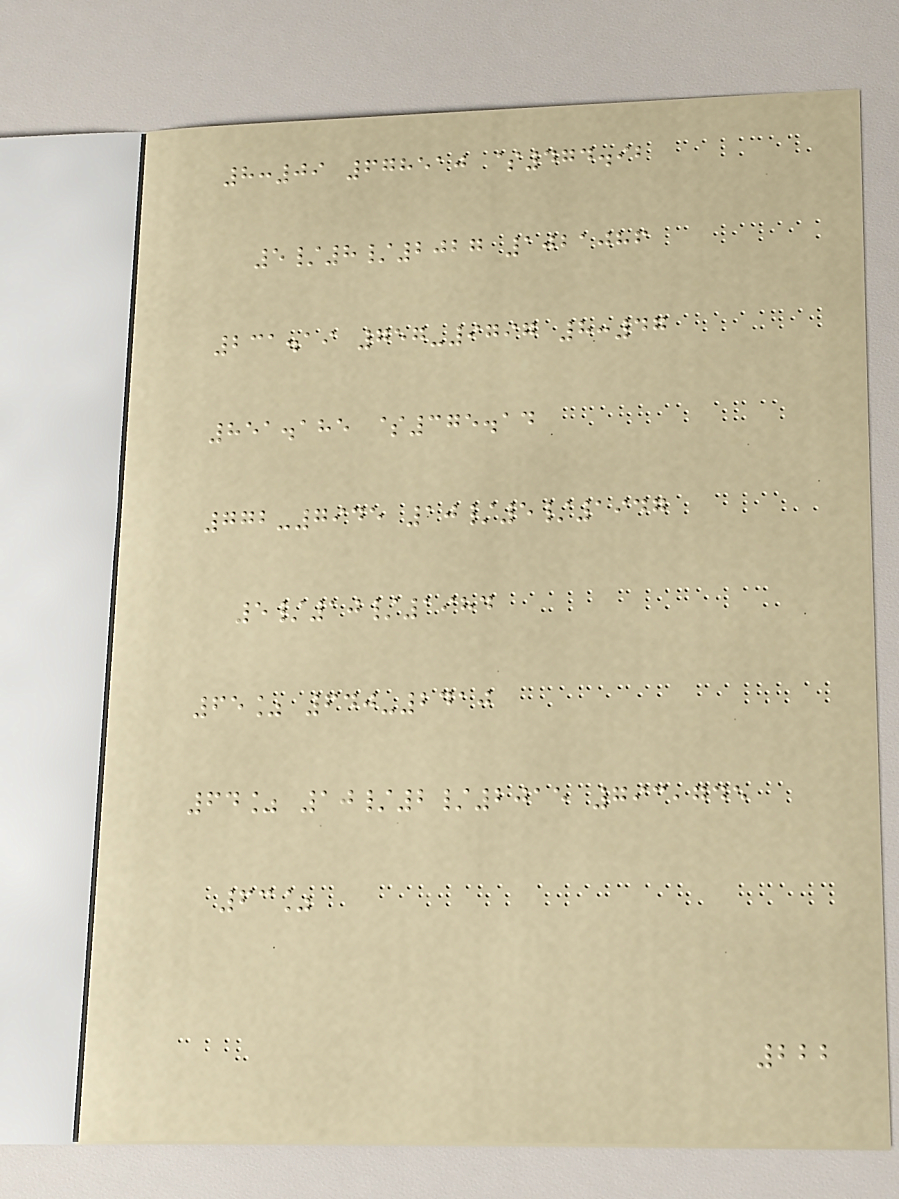8:09 678510 $474.92
5/8/2027 1021086
231.19 757-9797 8:47
851.185 $375.14
772-7945 10/5/1947
5/10/1984
65% 640-2410
64% 10/2/2015 793,745
63%
222
